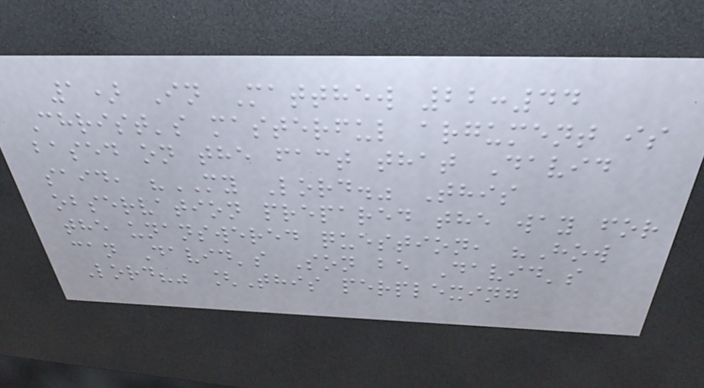1) In Matthew 22:44
Christ's masterful argument is
based on the fact that David
said, "MY Lord." This
observation prepared the way for
the unanswered question, "How
can David's Son be David's
Lord?" [This perplexing
